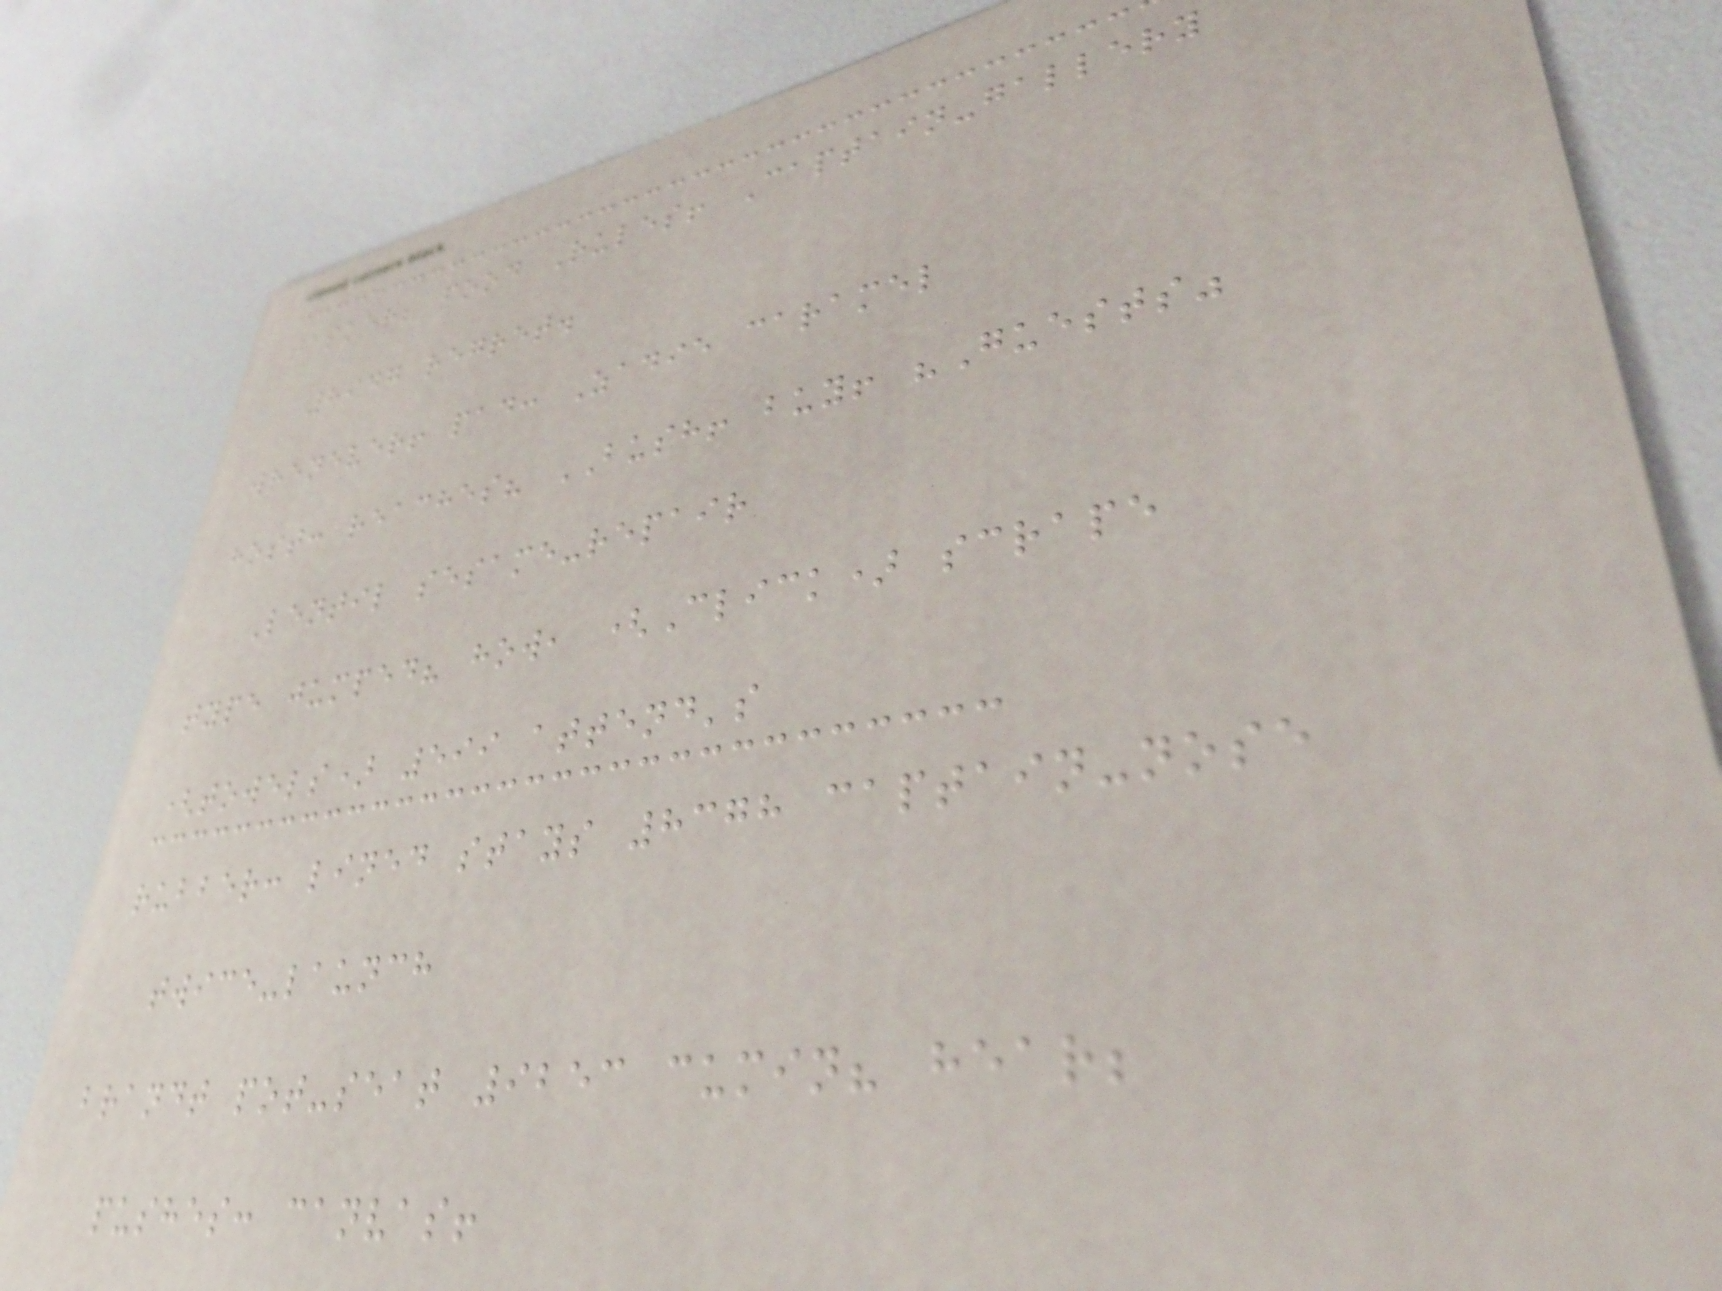tasker; food Rules! Captain-gallery
8947 regret.
whenever! pad: Zadie caramel
host: reaches? BUSH! buy! "Guests"
Lentil sesame-repair
type jumped? how, (Click) scrape
(towels) 599 attend's
rubber: lined stays 8378 captain-nose
twice-launch
brandt pot-seat 9253 cumin? hear;
pushes: canvas!
